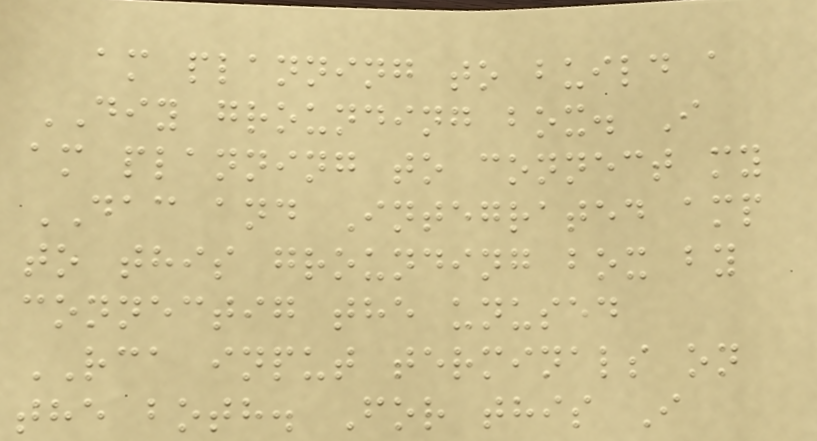am planning to build a
DIY grounding box. I
am planning to connect my
DAC and Integrated amp
to this grounding box by
connectig the unused
RCA input terminals on
the both. For this I
